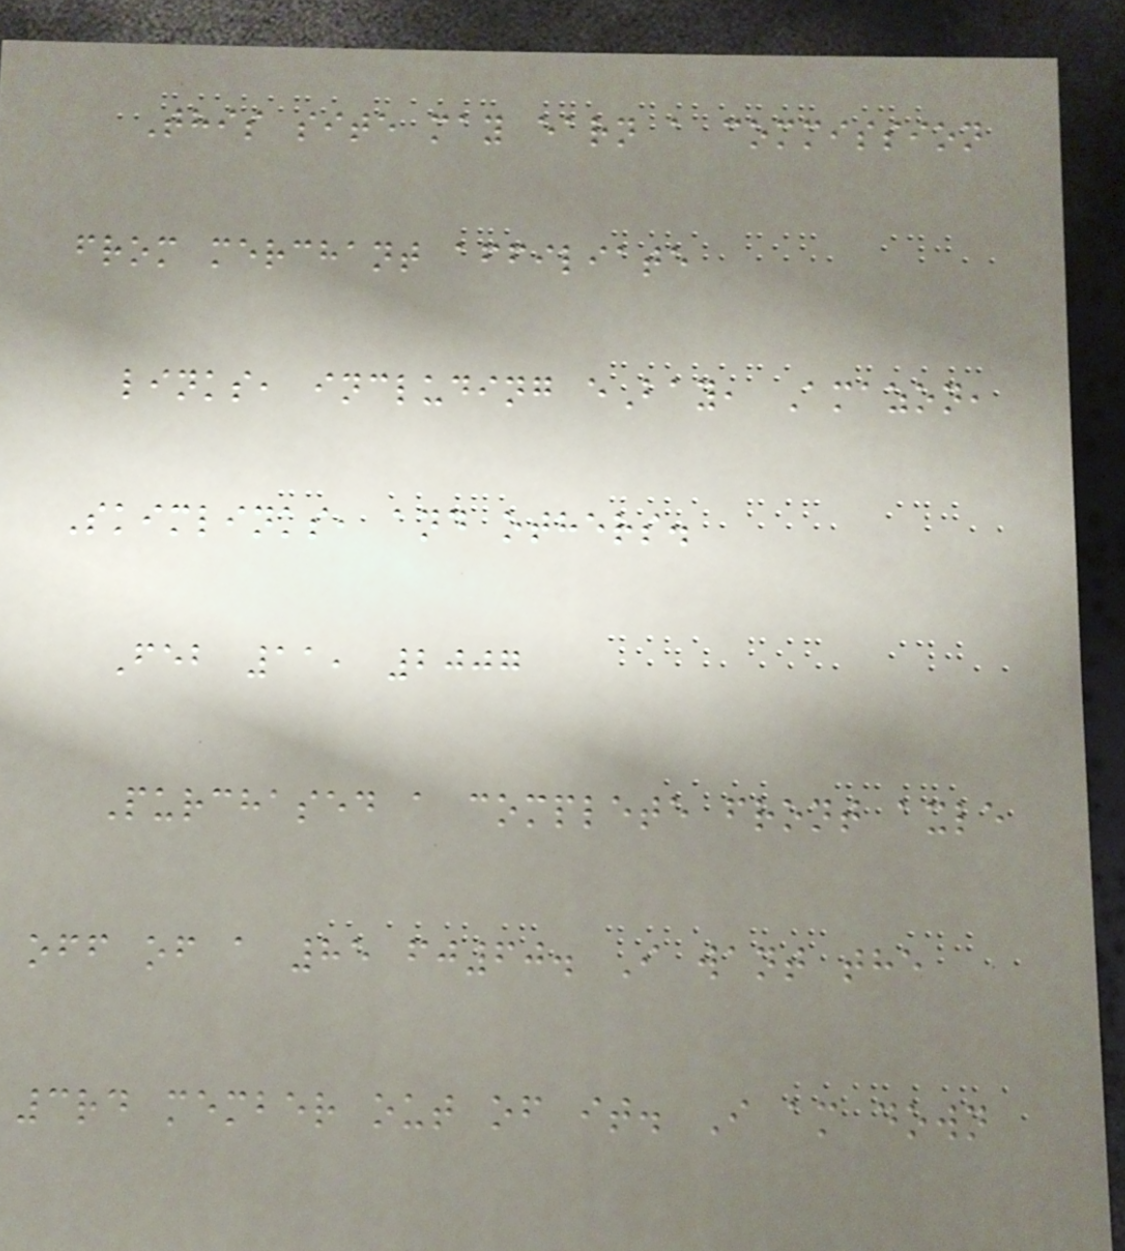This site may earn a commission
from merchant affiliate
links, including eBay, Amazon,
Skimlinks, and others.
Feb 11, 2007
Purchased a complete front axle
off of a 85 fj60. I want the
3rd member out of it. I am down
